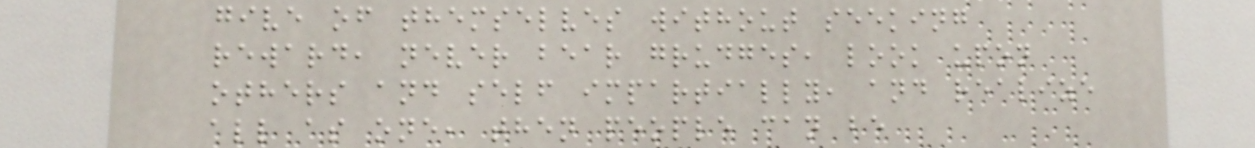give of themselves without seeking
reward, never bear grudges, look upon
others and self impartially, and realize
all as one, then people can be
